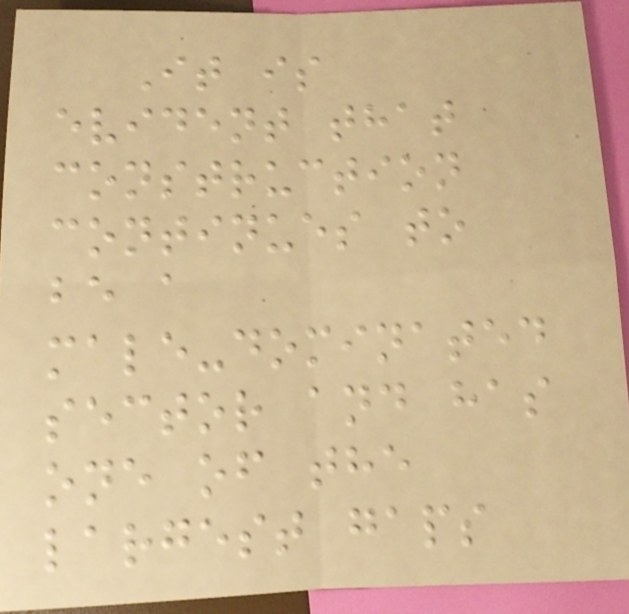It is
evident that
construction
continues to
be a
male-dominated
sector and has
one of the
largest gaps
